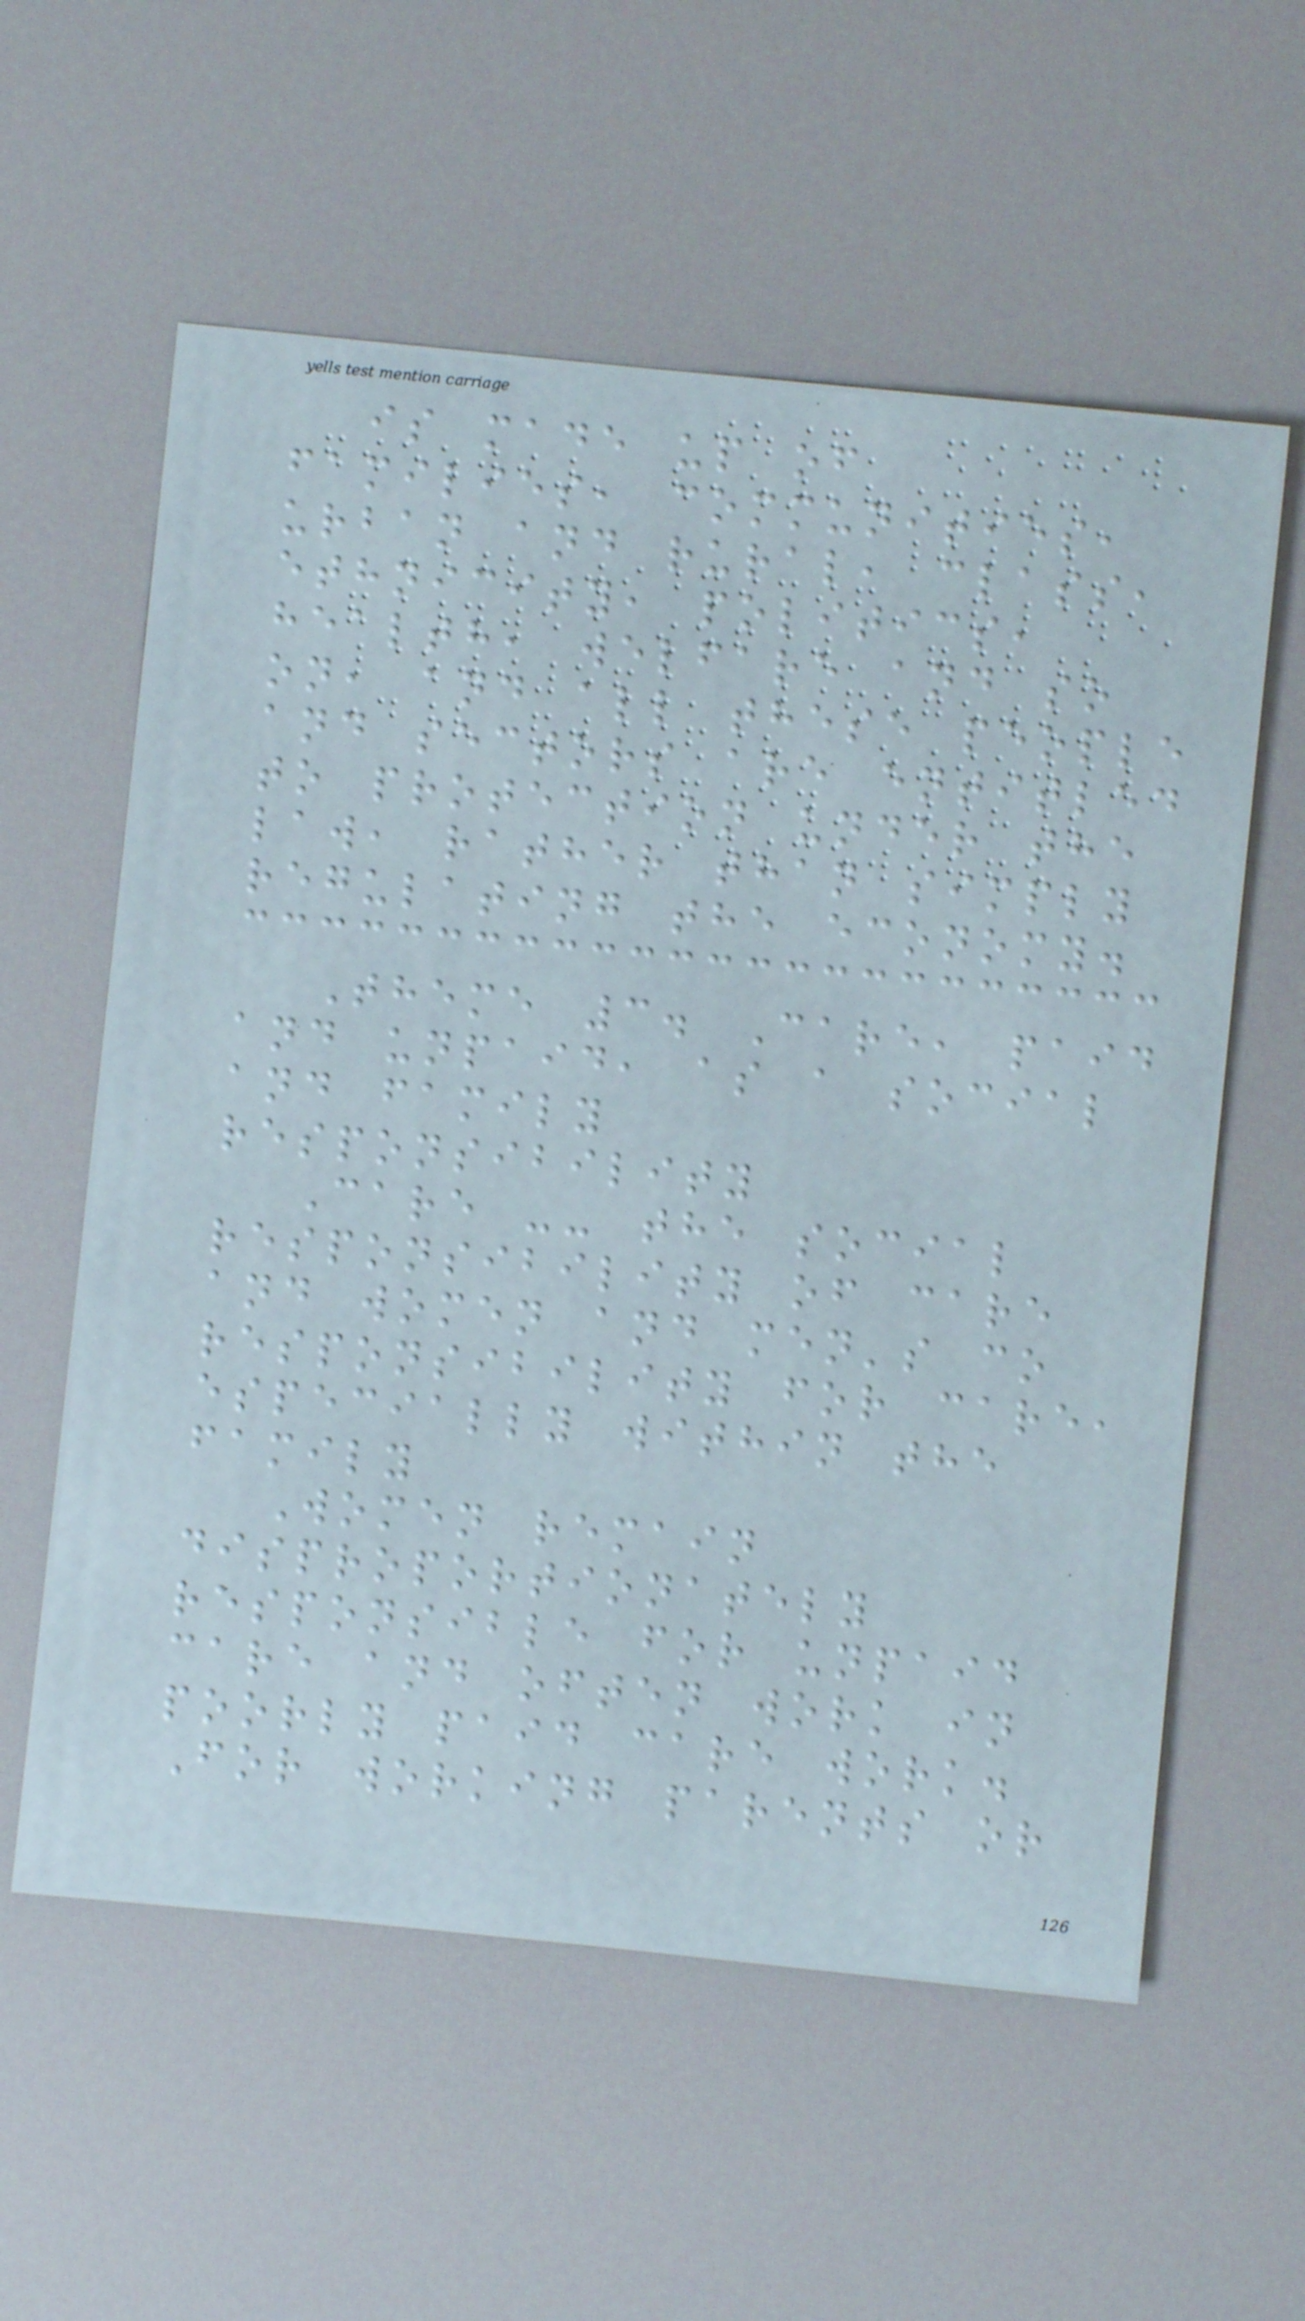is made up of
families, communities,
urban and rural, class,
ethnicity, politics,
health, welfare and so
on, and all these people
and sectors are entitled
to protection under the
law, rather than simply
regulating the economy.
Theme 3. Care, paid
and unpaid, as a social
and family
responsibility
Care -- the social
responsibility of care
and women and men's co
responsibility for care,
especially within the
family
Women remain
disproportionately
responsible for unpaid
care and often work in
poorly paid care work.
For working parents or
